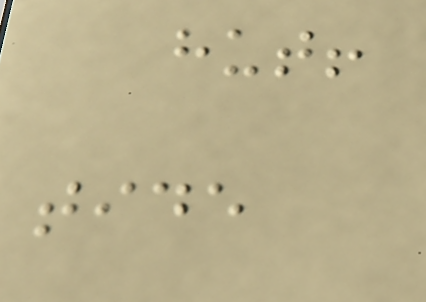hut!
tide
